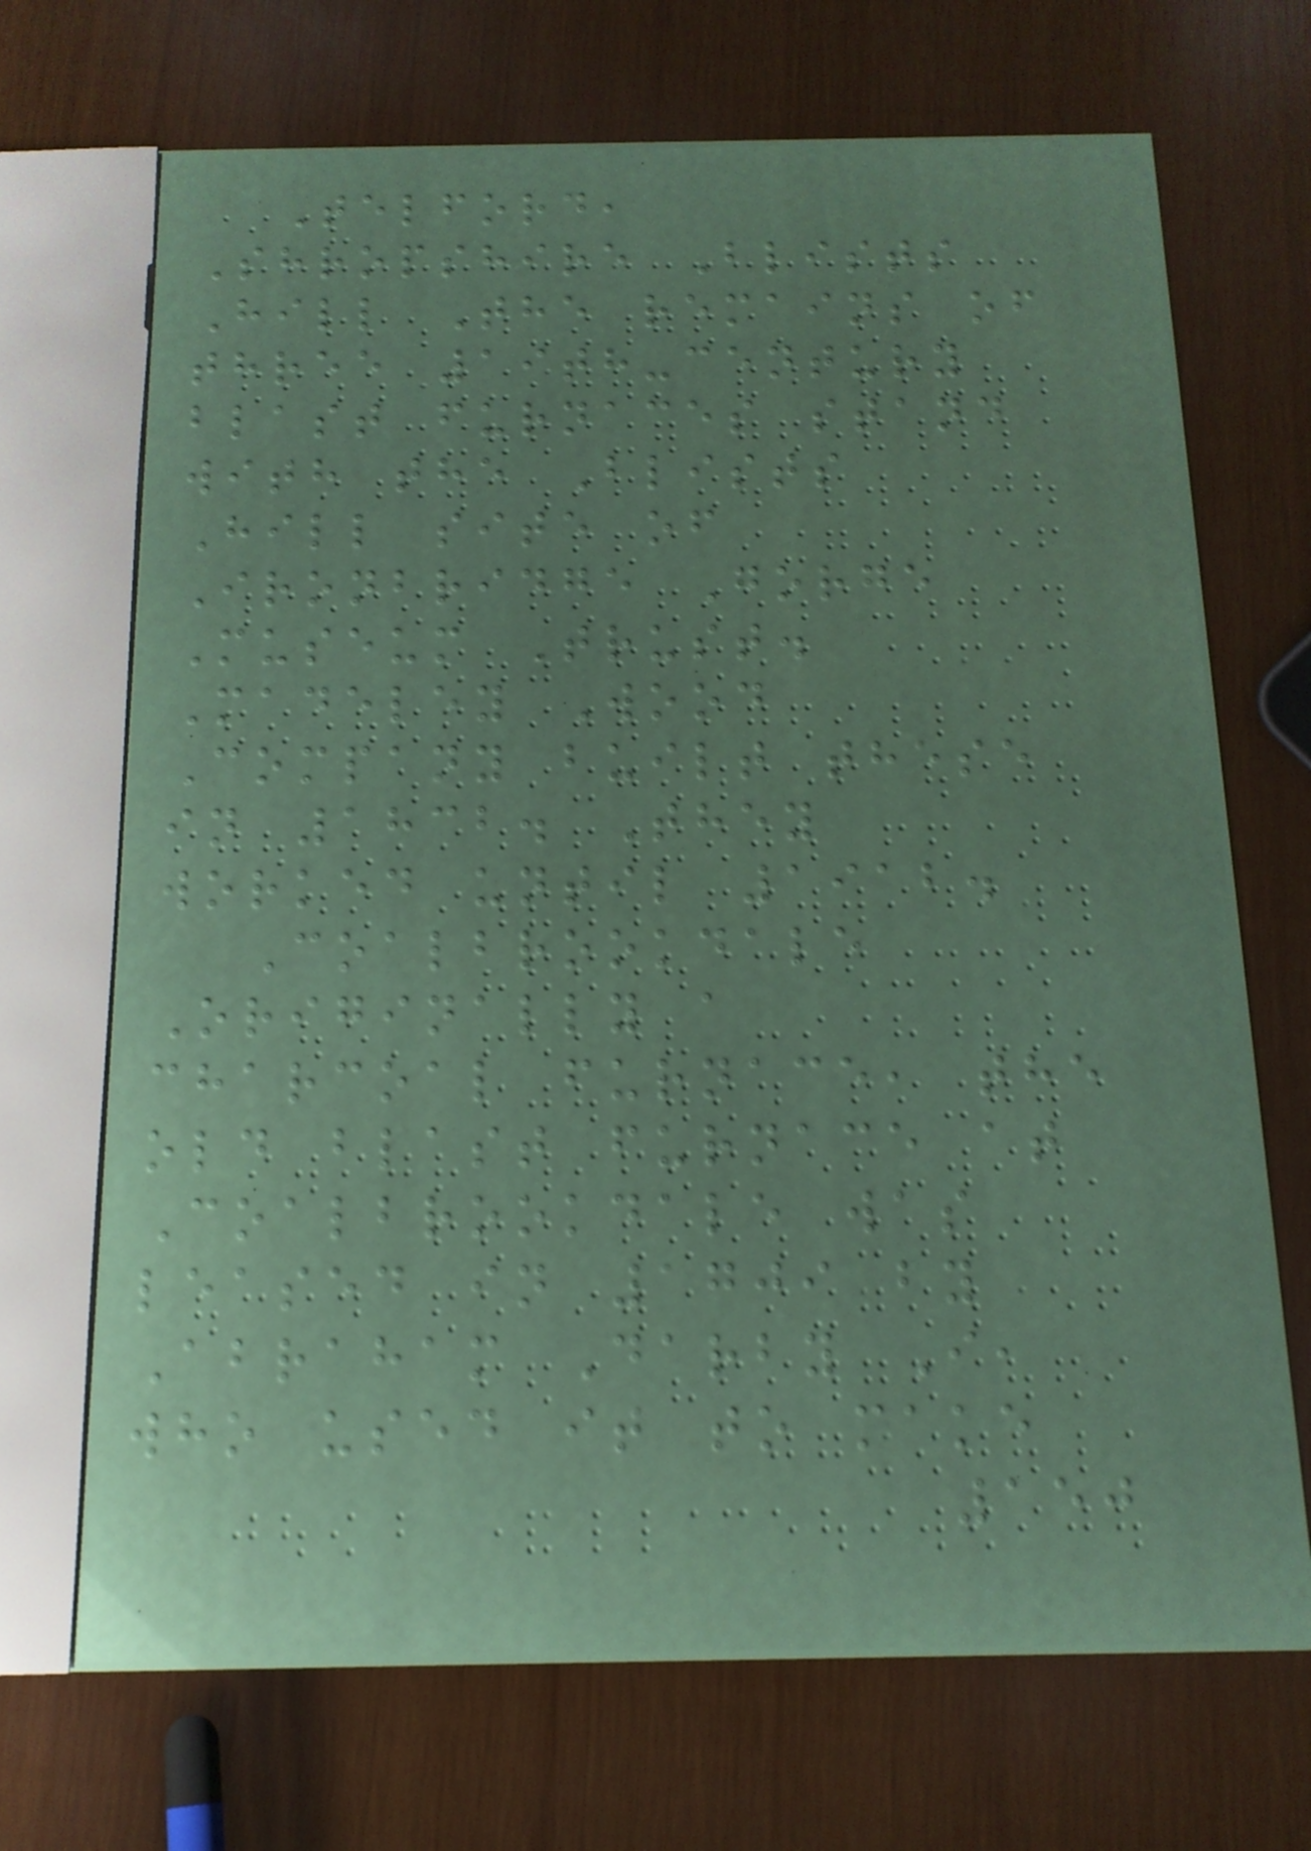Telford,
Shropshire Blists
Hill The remains of
three 19th-century
blast furnaces stand
with the Blists
Hill site of
Ironbridge Gorge
Museum Trust.
Madeley Wood
Company built these
in 1832. They
worked until 1912.
Coalbrookdale
Originally a
charcoal furnace, the
old blast furnace at
Coalbrookdale was
leased in 1709 by
Abraham Darby I,
who used it to make
150
